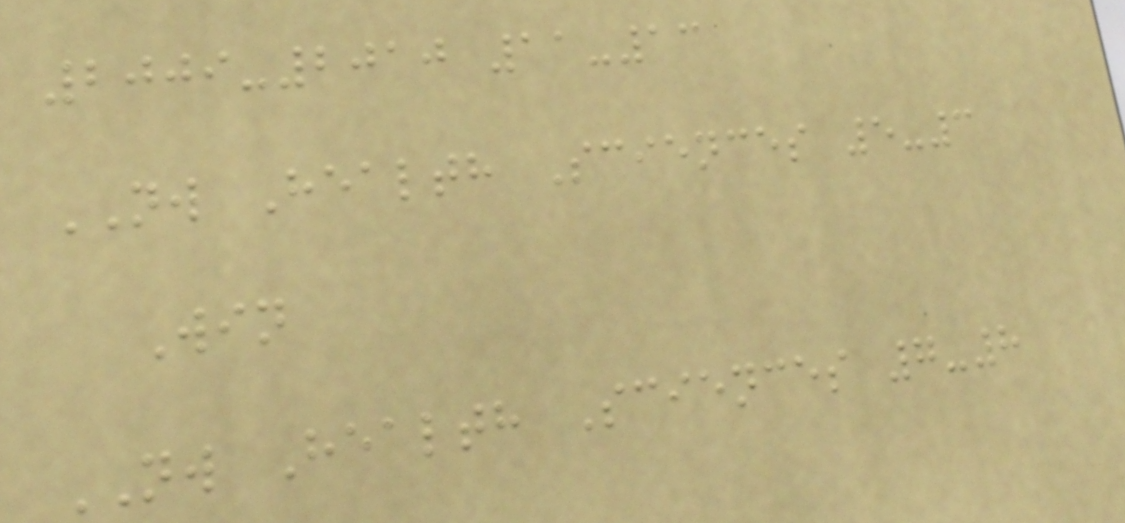2009-2010 11-13
NW Health Sciences 5-3
Win
NW Health Sciences 7-8
